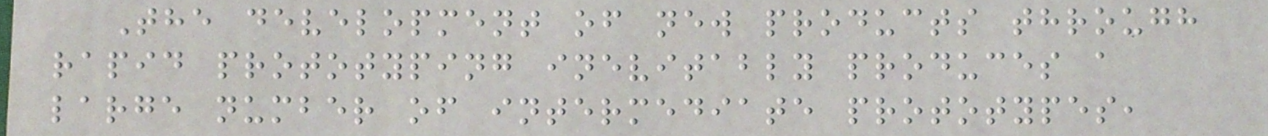The development of new products through
rapid prototyping inevitably produces a
large number of intermediate prototypes,
